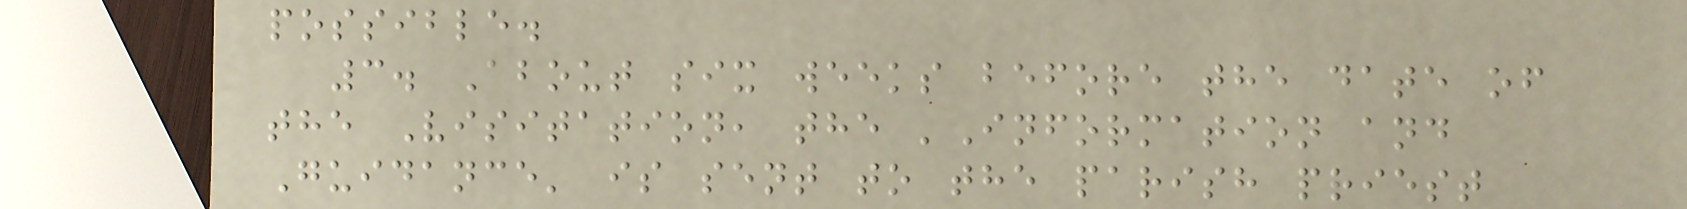possible.
3. About six weeks before the date of
the Visitation, the 'Information and
Guidance' is sent to the parish priest
